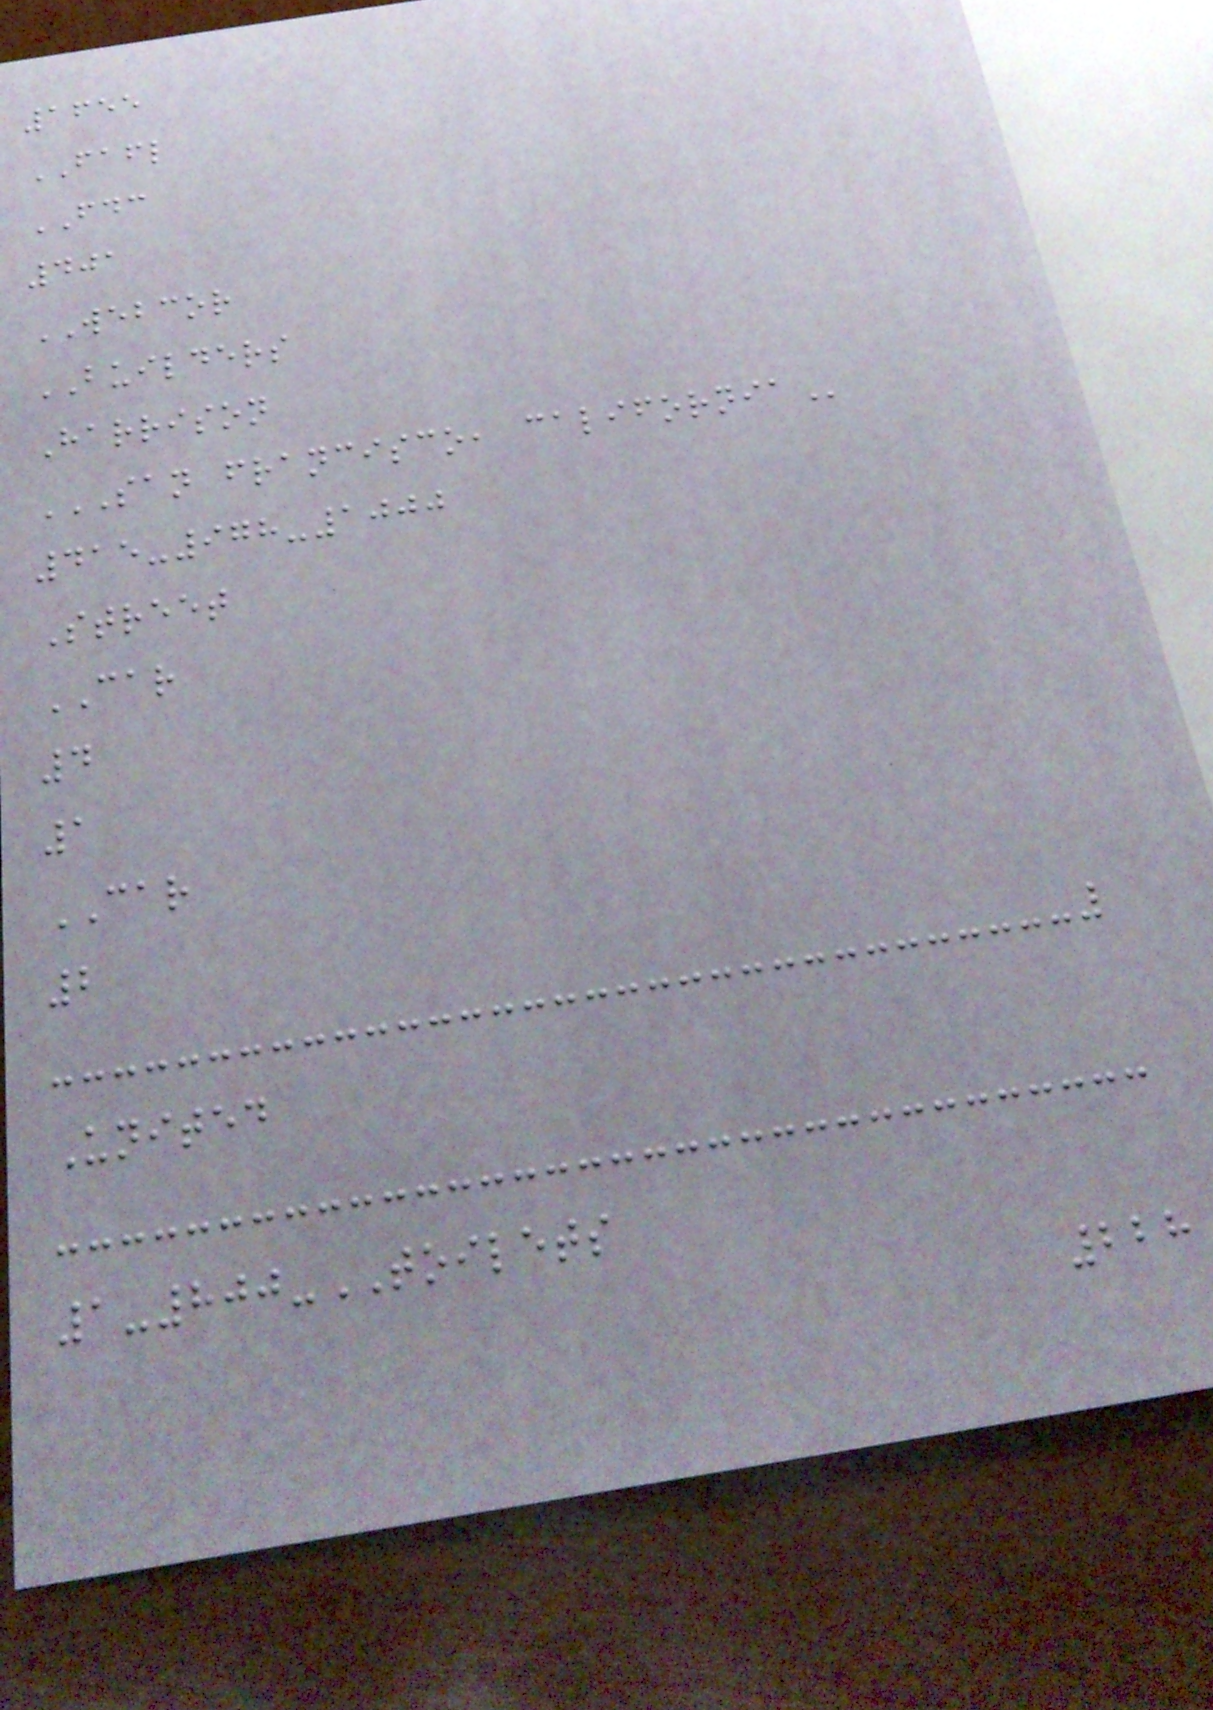1655
FAFL
FDC
401
WEBCOR
BUILDERS
Harrison
SAN FRANCISCO, CALIFORNIA
415-978-1000
Street
CAR
4
1
CAR
2
United
1-800-TOILETS
228
